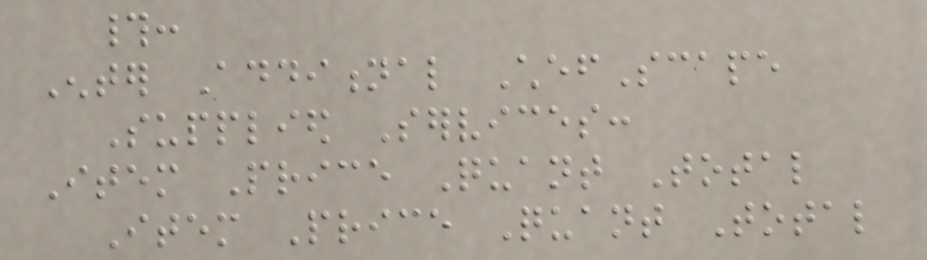#:
Enter Additional ChefScape
Supplied Services:
Item Price Quant Total
Item Price Quant Total
